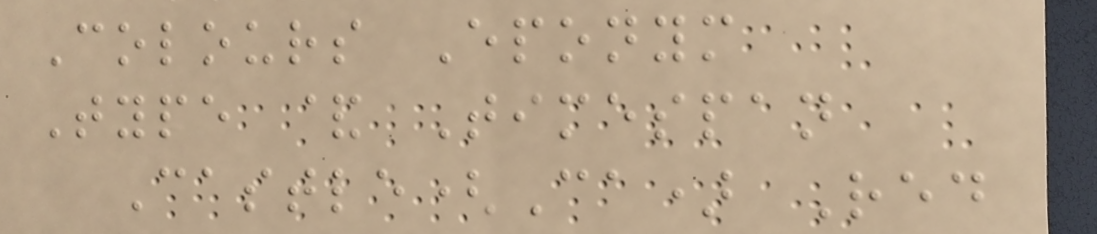Colours Eponym
Type & Timespan
Castle(Ca) Red
